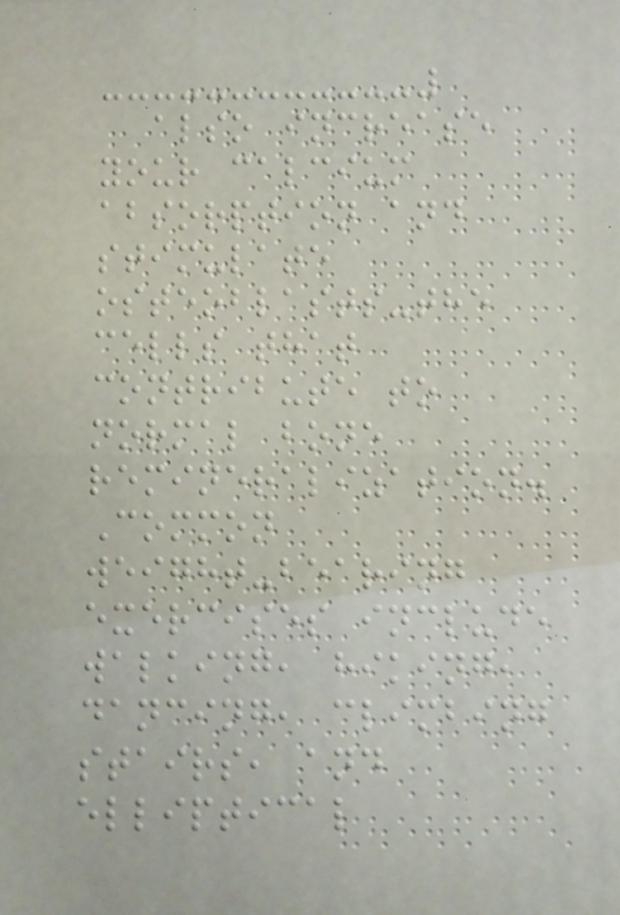also increase
your calcium
absorption and
stimulate
osteoblasts-the
cells that
contribute to
normal bone
remineralization.
Common
weight-bearing
exercises include
walking, hiking,
dancing, climbing
stairs, and
elliptical
